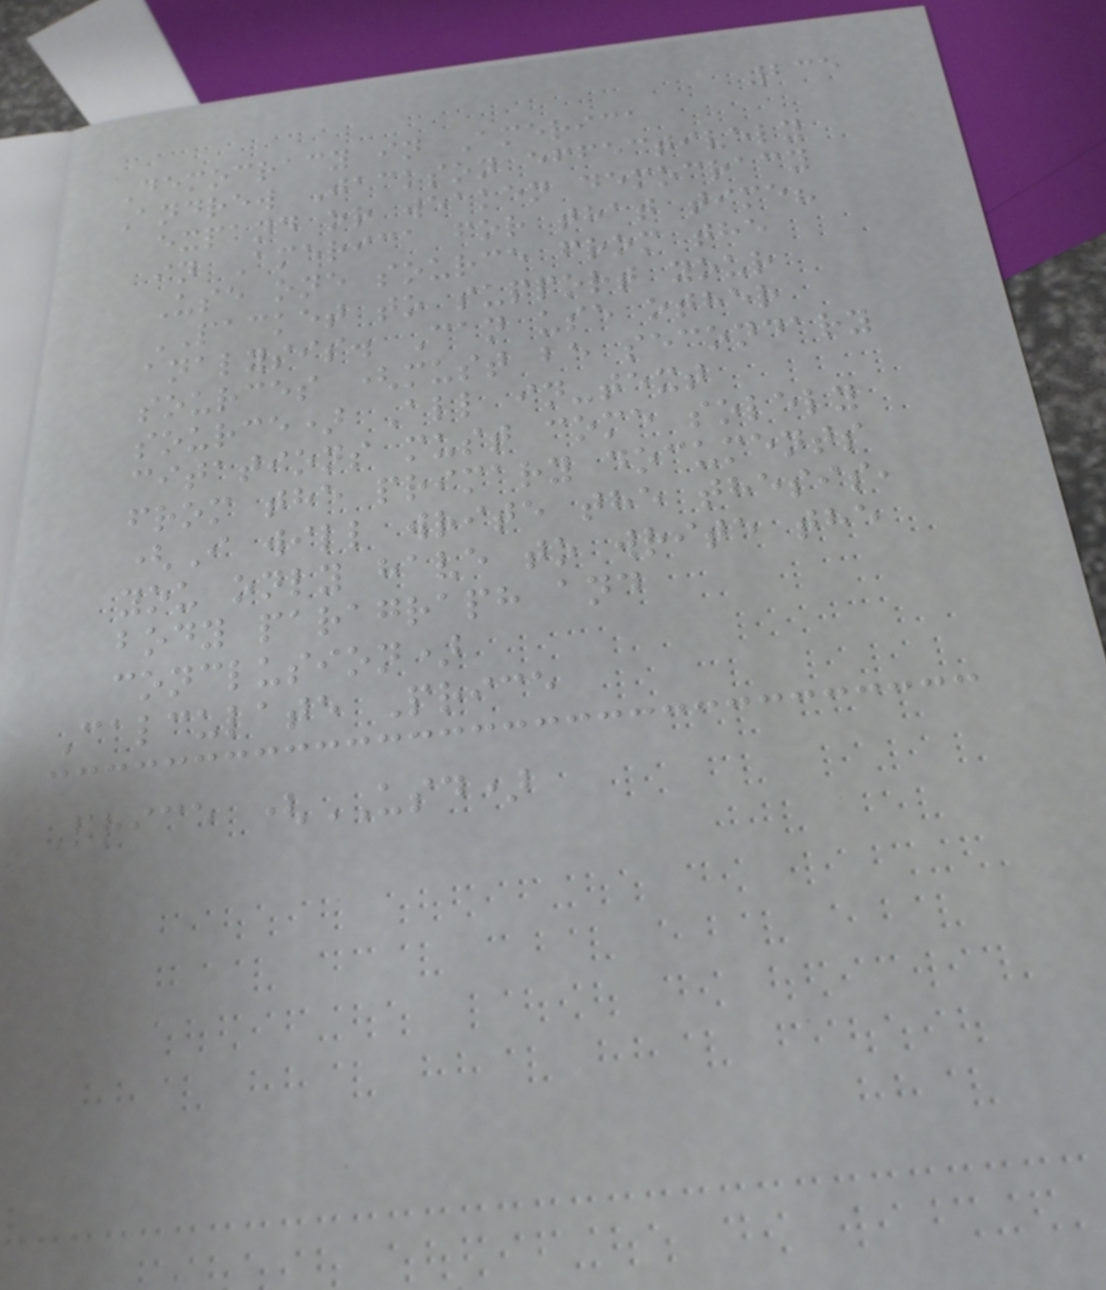235
Democracy in America
Andrew Jackson effectively
expand or weaken democracy
in America for that time?
Use one source from the
PACKET to support your
analysis. Can use other
sources (must be secondary
source) All in-text
citations must come solely
from the primary documents
(I will write the thesis,
you only have to write the
body paragraph and
conclusion)
Calculate Price
Price (USD)
